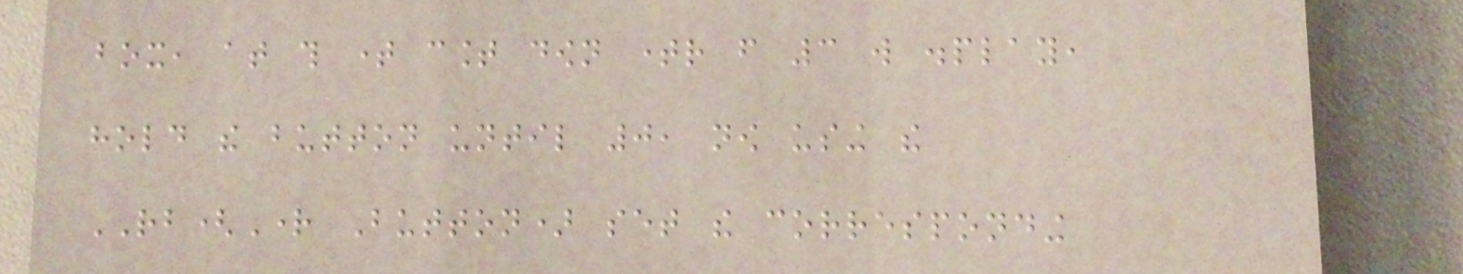box, at this time count down timer from 3 will display,
hold the button until 0, now using the
RB(Right Button) set the corresponding
